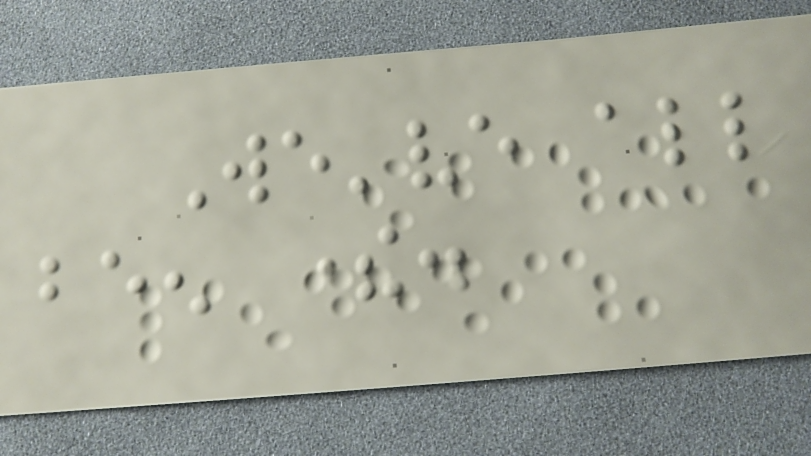We've all
been there.
